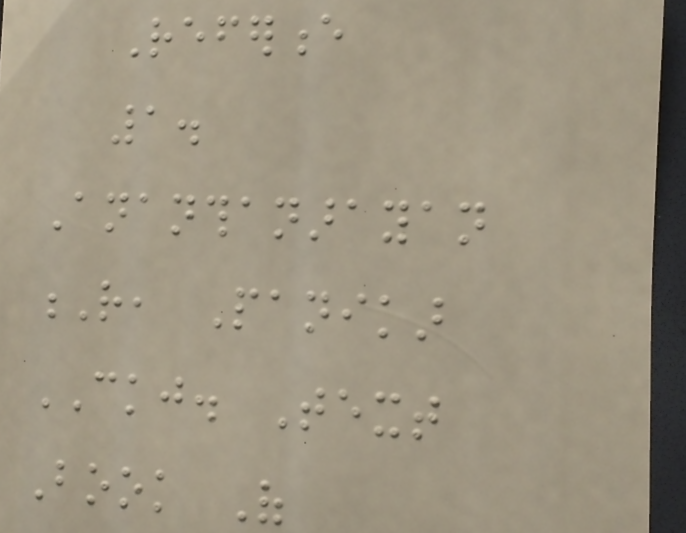Reference
1.
Ananthanarayan
R, Panikar
CKJ. Text
Book Of
